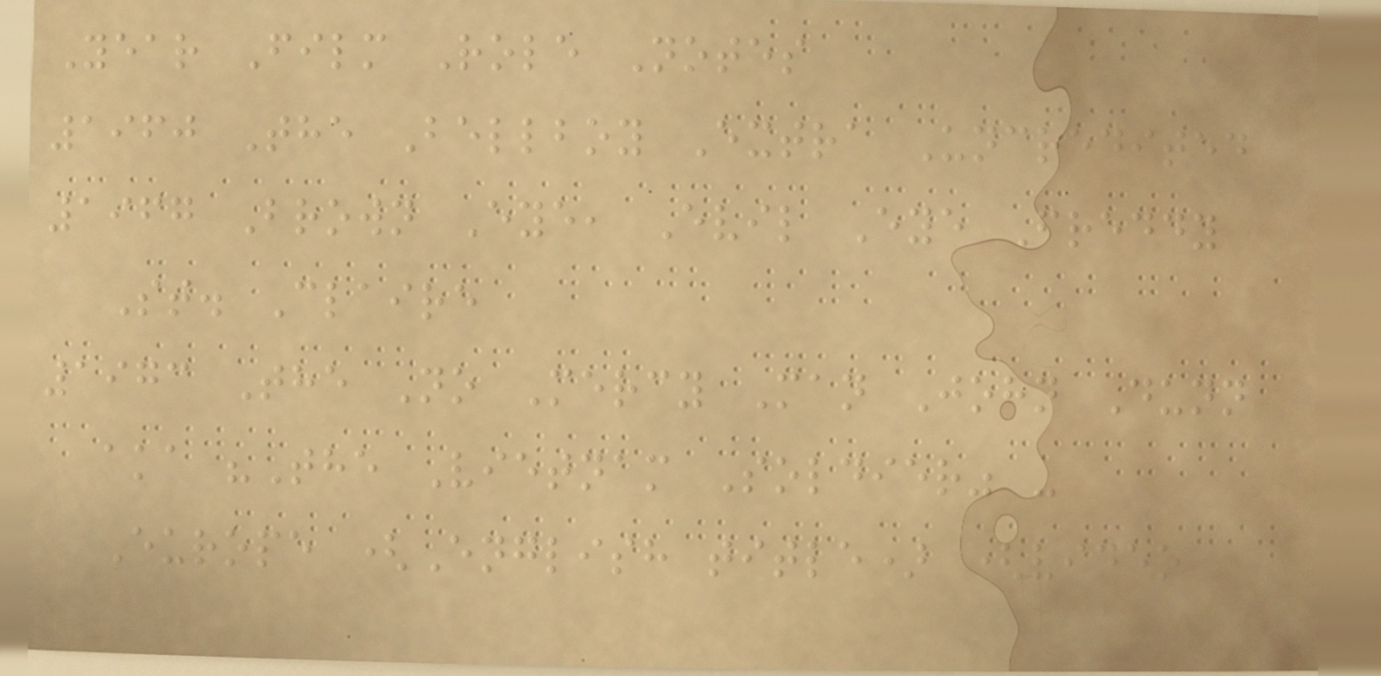Year Film Role Notes
1960 The Bellboy Extra Uncredited
1967 Brown Eye, Evil Eye Freddy
St. Claire
1973 The No Mercy Man John Dunn
aka "The Vietnam Soldier" -
Europe (English title) (video
